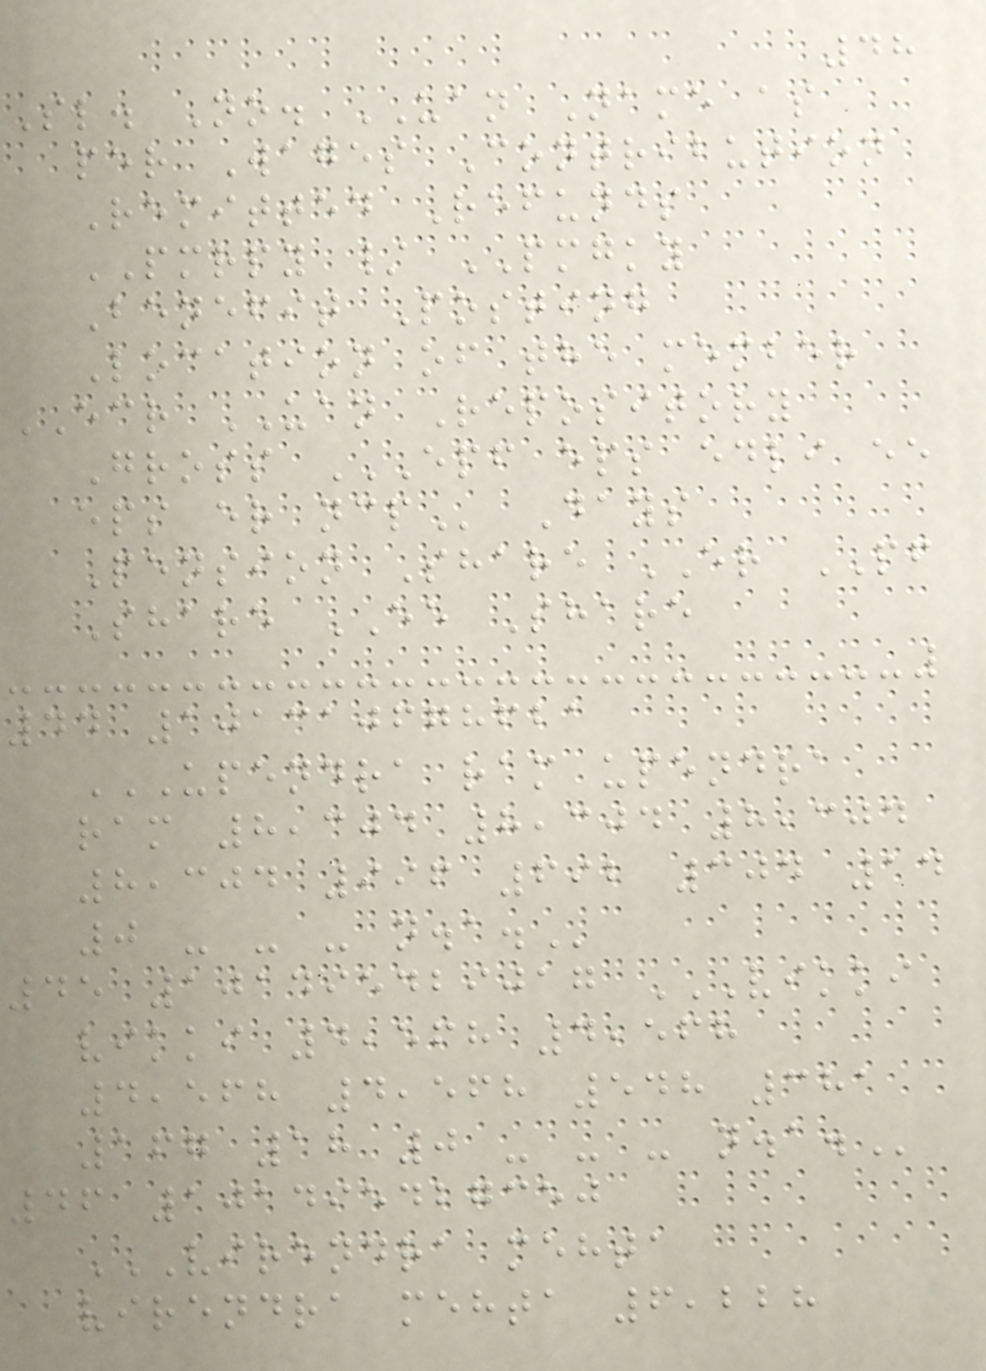48
Sl. No. UAN Name as
per Wages Contribution
Remitted Refunds
PMRPY / PMGKY
Benefit Posting
Location of the member
ECR UAN Repository
Gross EPF EPS EDLI EE
EPS ER NCP Days
Pension Share ER PF
Share EE Share
44 101310678621
UPENDRA RAM UPENDRA
RAM 8,304 8,304 8,304
8,304 996 692 304 14
0 - - - N.A.
45 101495429017 VIKKI
VIKKI 4,568 4,568
4,568 4,568 548 381
167 18 0 - - - N.A.
46 101495427350
VIRENDRA MEHTA
VIRENDRA MEHTA 6,228
